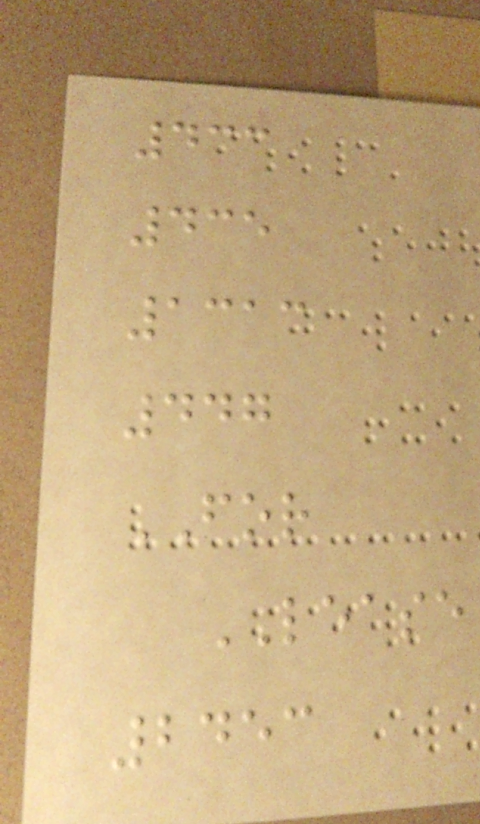433
435
1313
447
FOR
LEASE
2453
